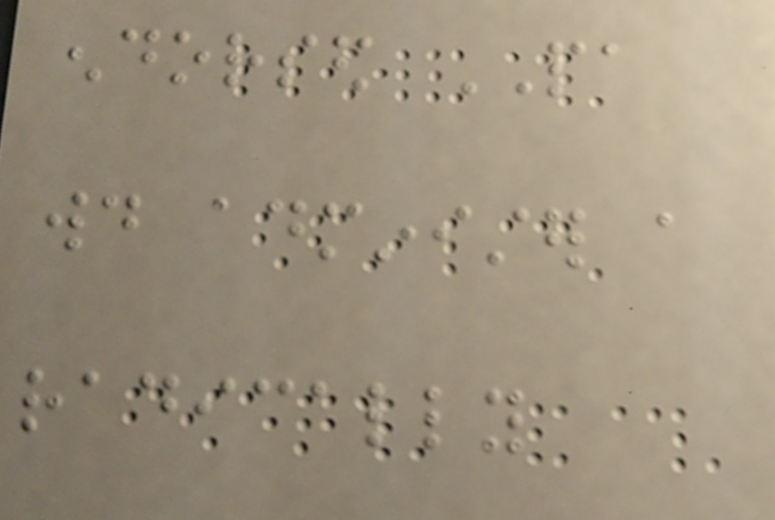endorsed PA
would administer a
radically
